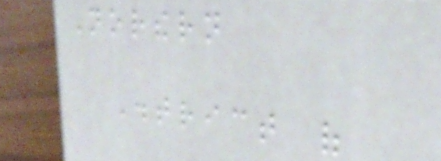Northern
District of
